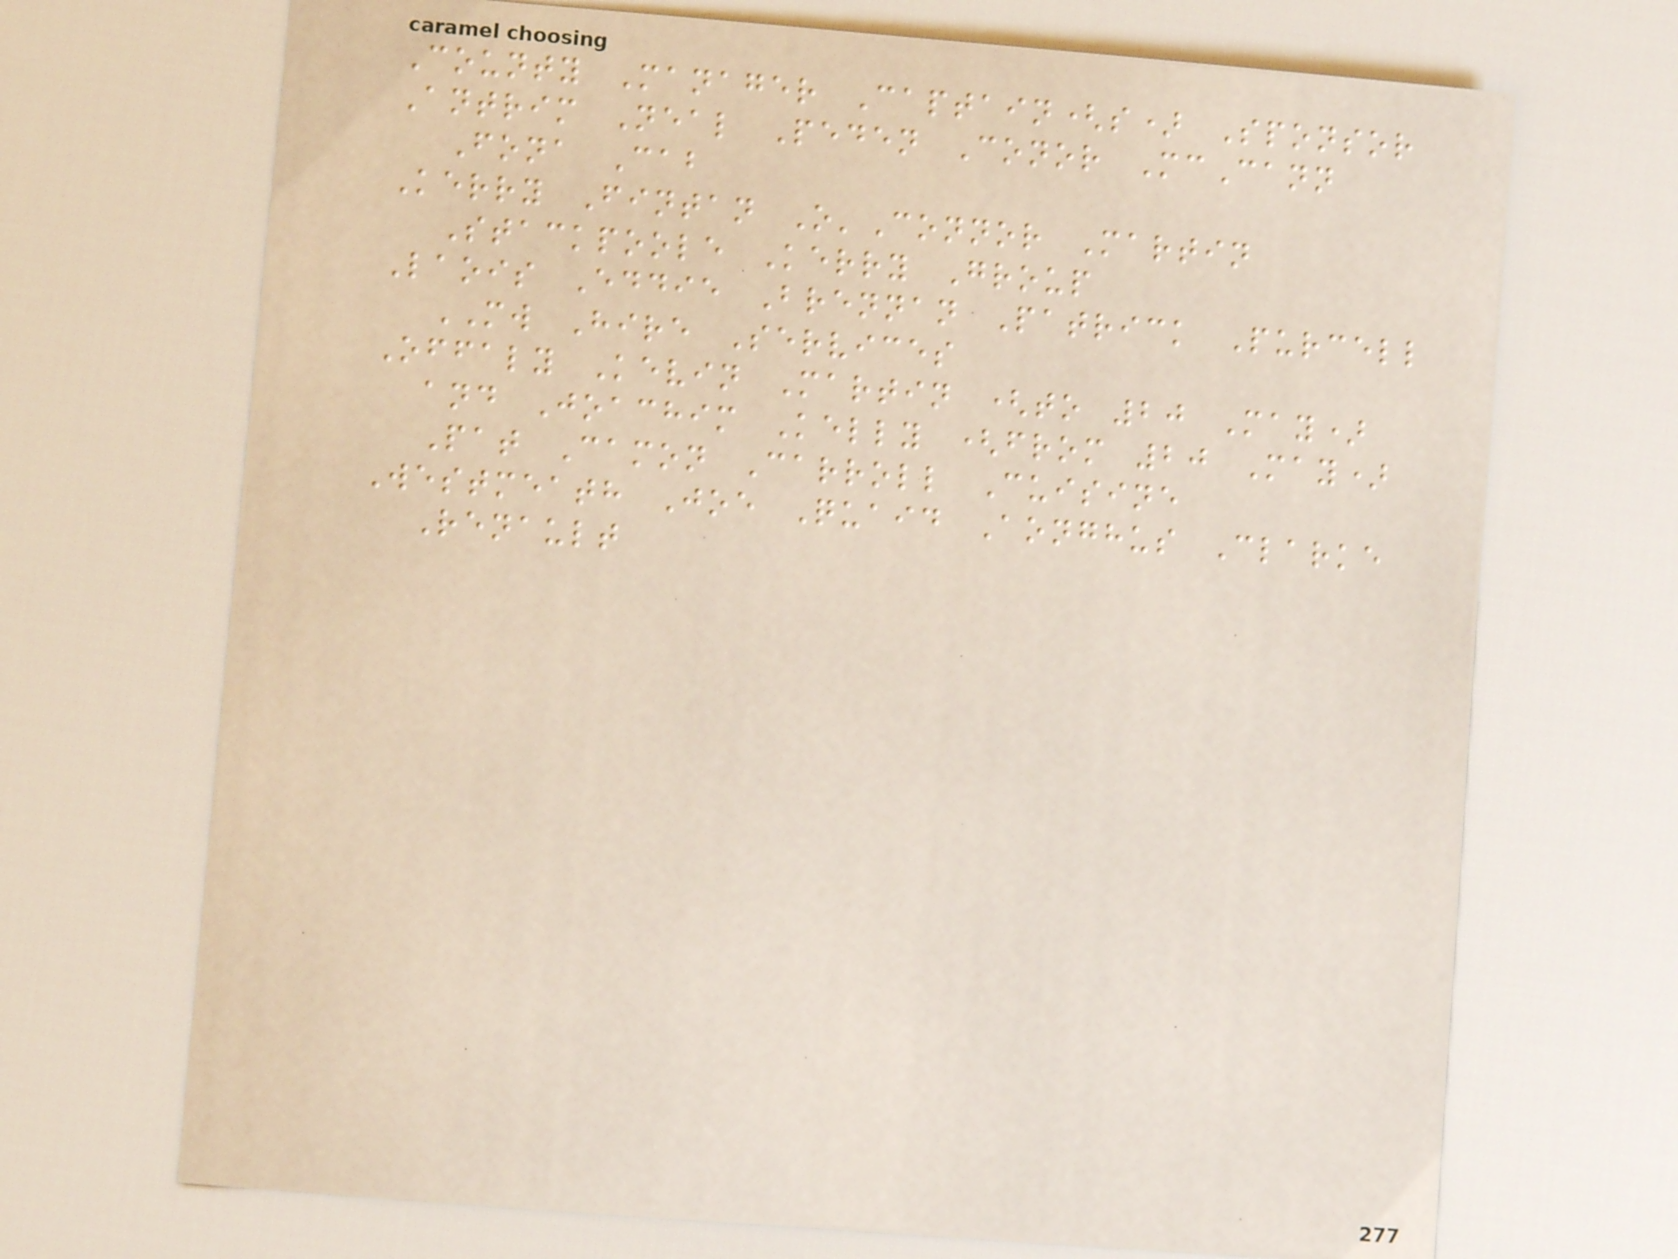County Manager Captain(s) Sponsor
Antrim Neal Peden Conor McCann
Fona Cab
Kerry Fintan O'Connor Martin
Stackpoole Kerry Group
Laois Eddie Brennan Patrick Purcell
MW Hire Services
Offaly Kevin Martin (to 20 May)
and Joachim Kelly (from 20 May)
Pat Camon Carroll Cuisine
Westmeath Joe Quaid Aonghus Clarke
Renault
